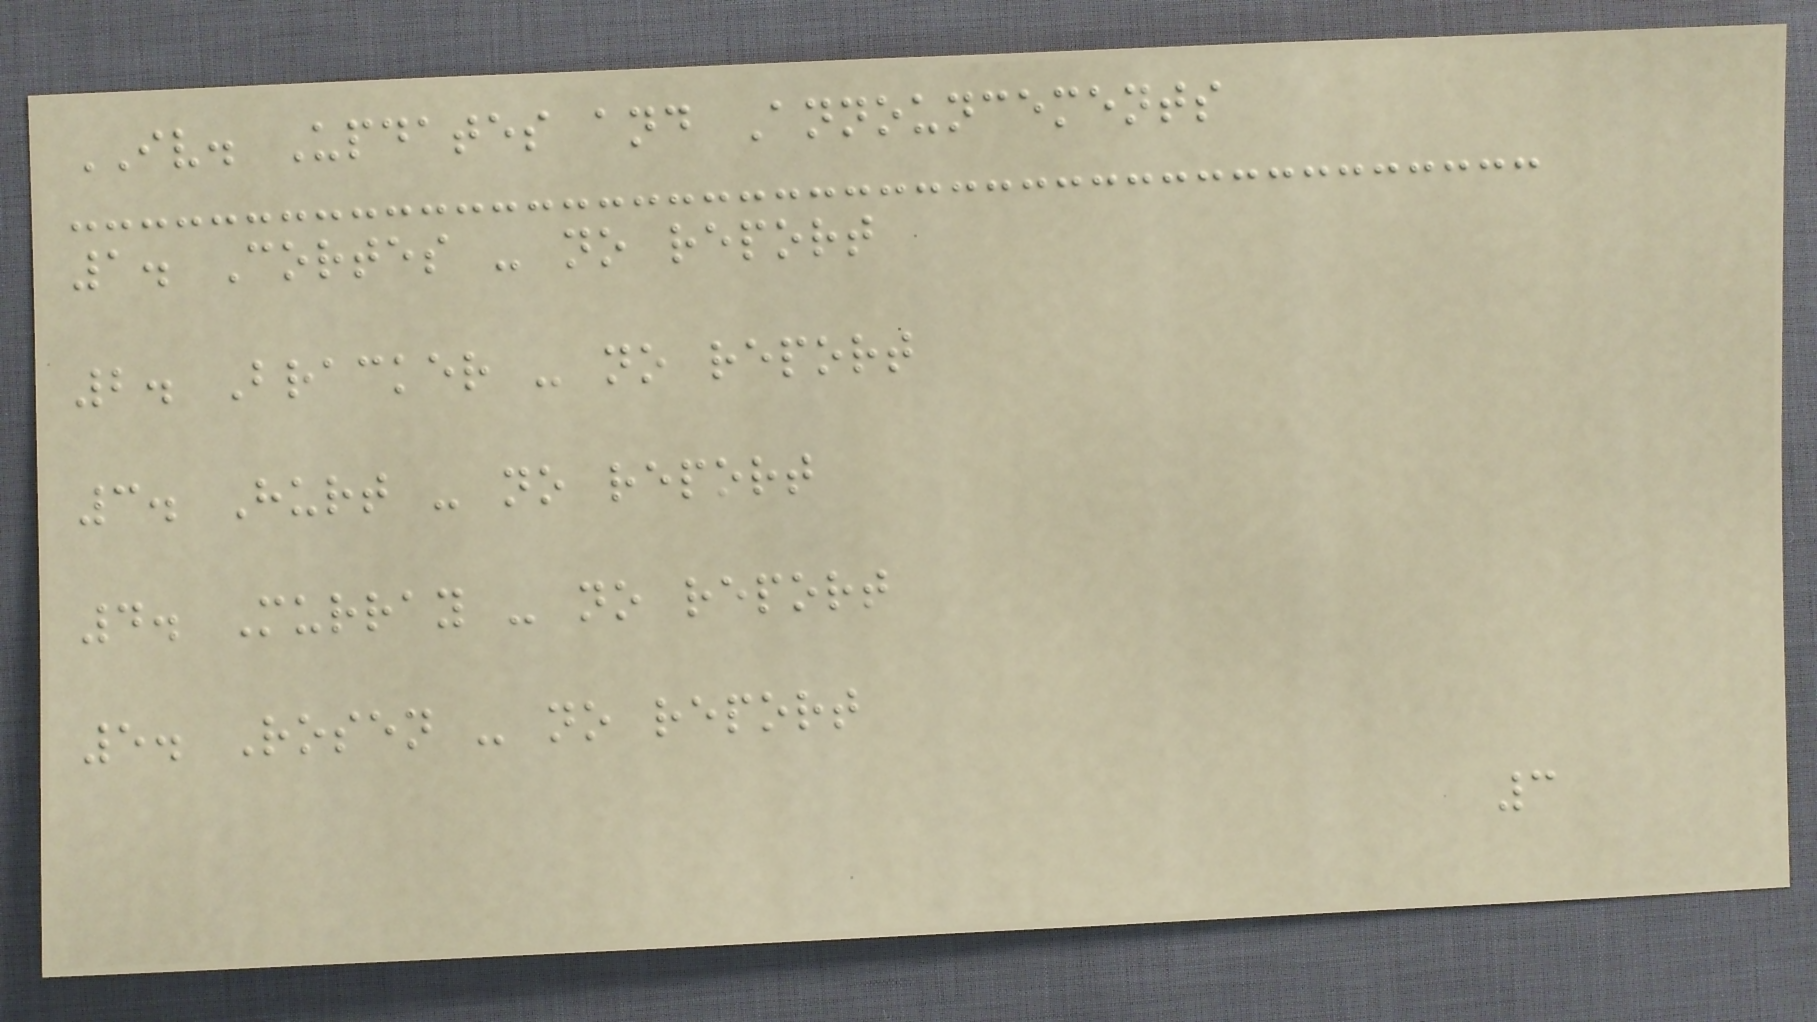IV. Updates and Announcements
1. Cortes - no report
2. Bracker - no report
3. Hurt - no report
4. Murray - no report
5. Rosen - no report
3
